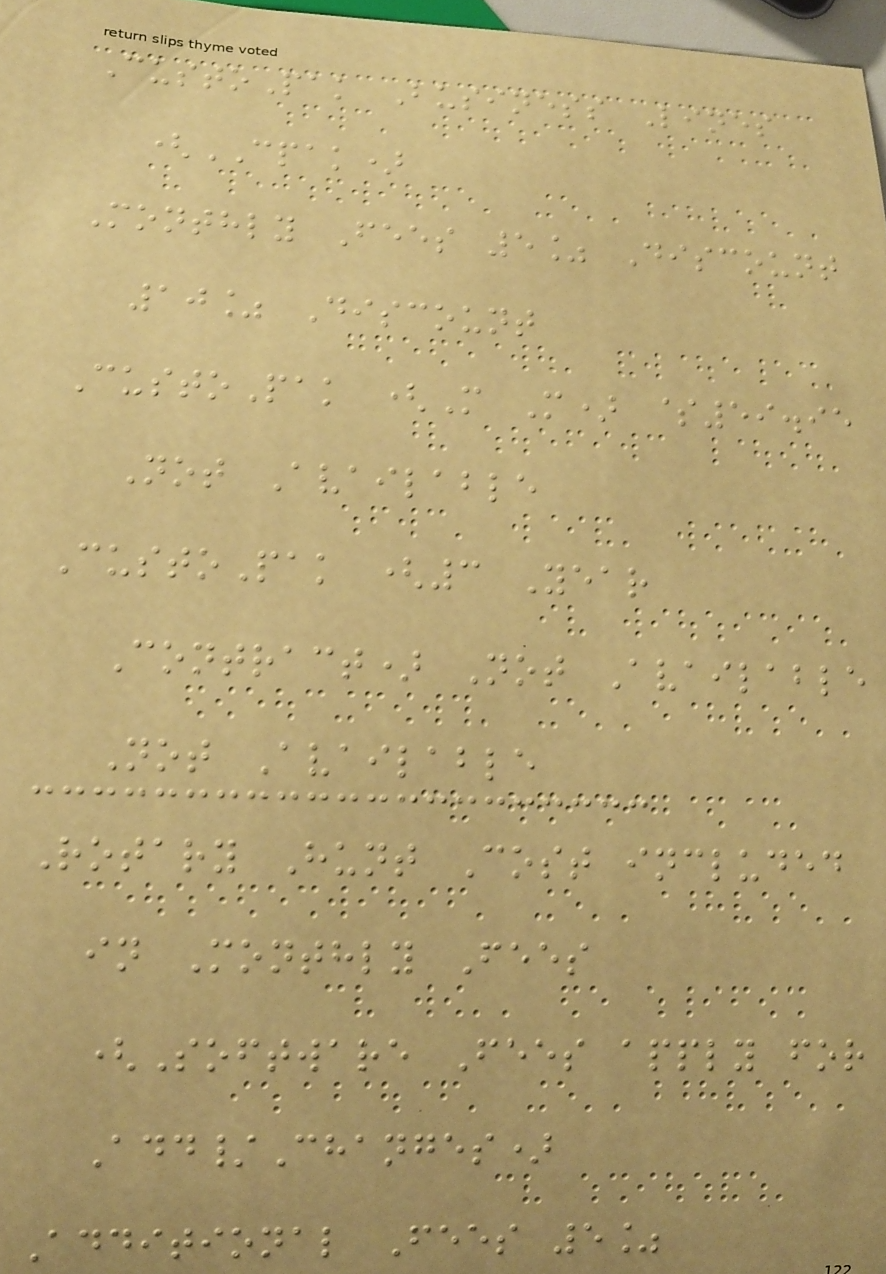CustoPak Business Lines
(CPAK)
Monthly Fees 5% Discount
10% Discount
CustoPak (M M) $59.95
Not Available
CustoPak (3 Year
Contract) Not Available
Not Available
Rotary Hunt Cost included
in Monthly Fees
(Software Fees apply for
Add/Changes)
Additional Fees 5%
